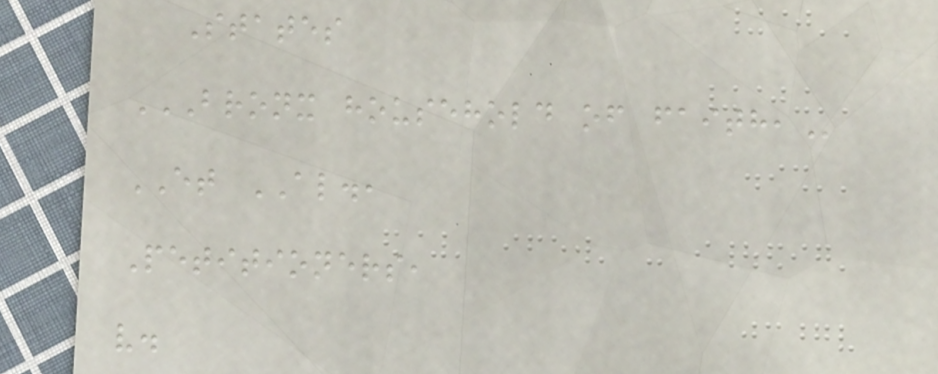States
BRONX HOUSEHOLD OF FAITH,
ET AL.,
Petitioners,
v.
